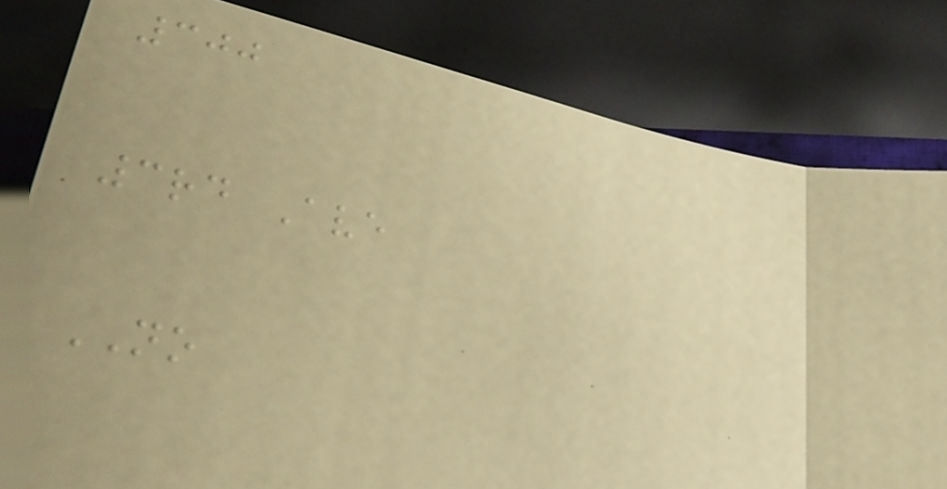300
3rd Ave
NO
